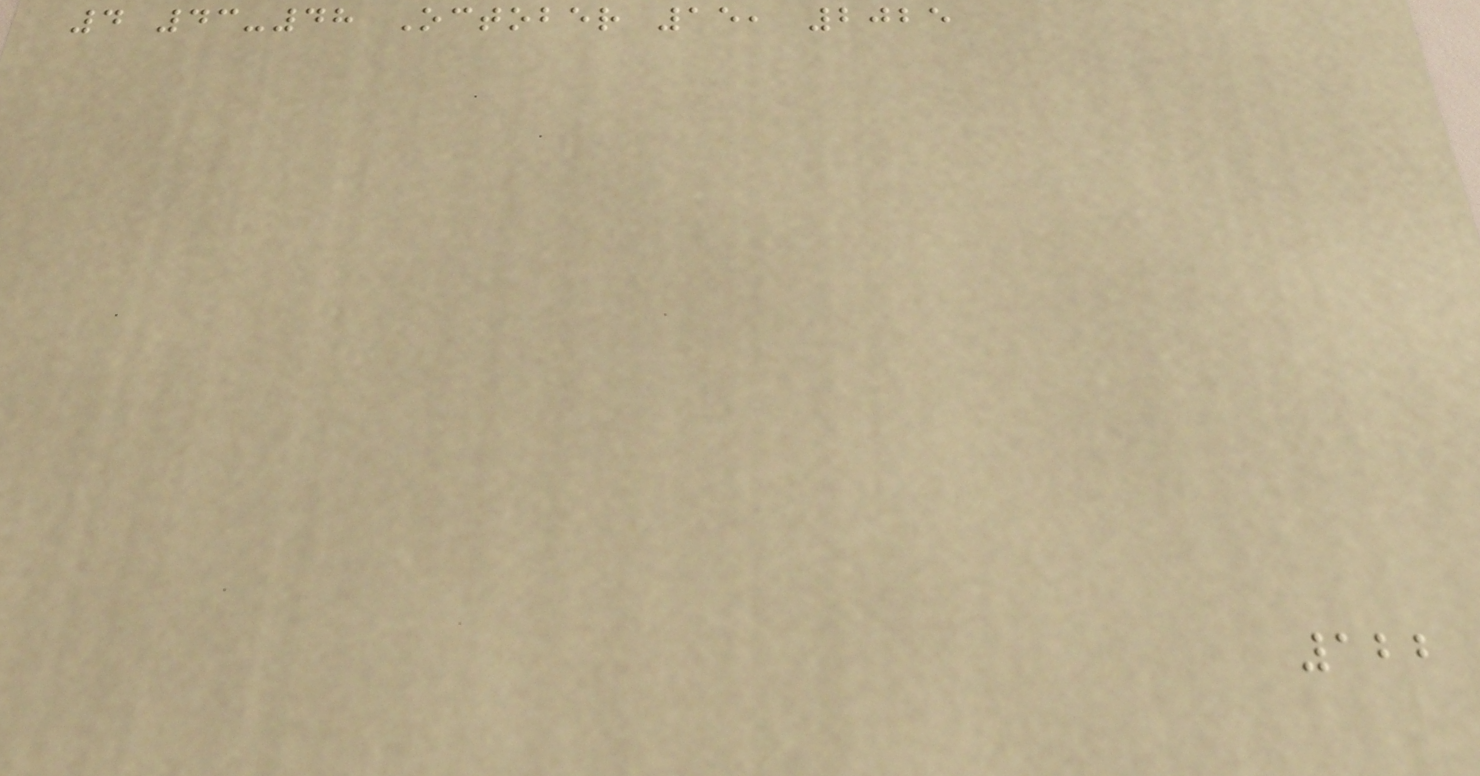4 43-48 October 15, 2025
122
